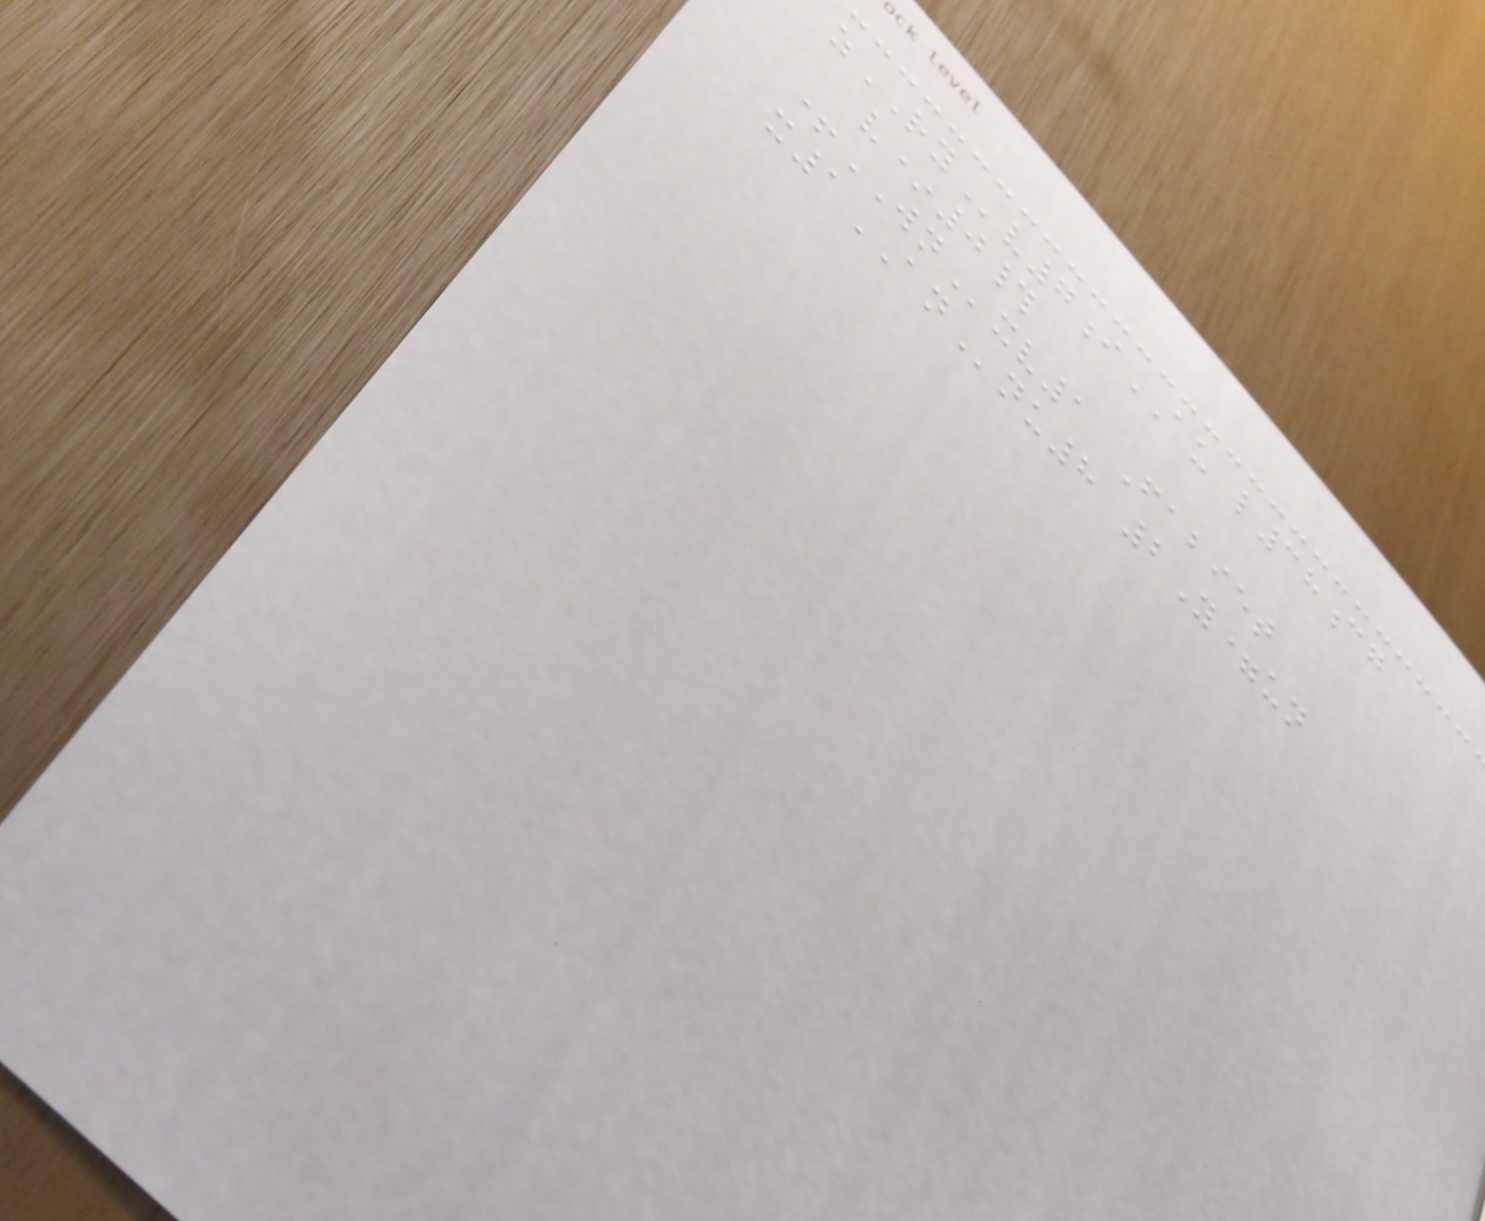zRYv7iAU l38cg
v*0#
+WNxv1 Fabiet
x1ANnu8 2Y=un
